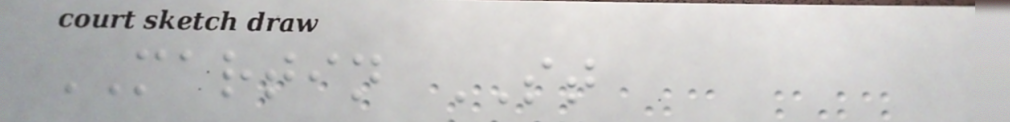MARTIN ST
